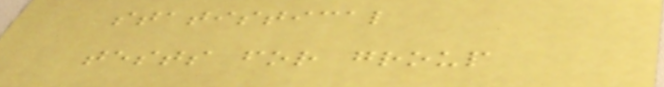statistical
tests for group
